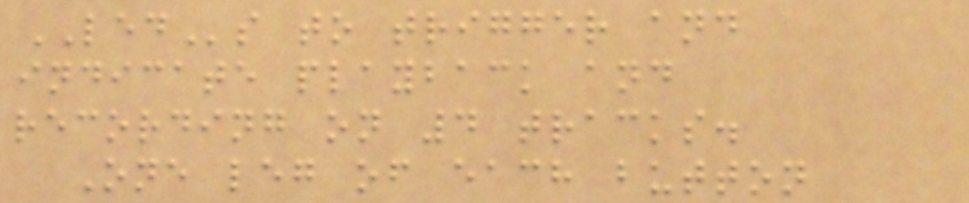LEDs to trigger and
indicate playback and
recording on 4 tracks.
One leg of each button
